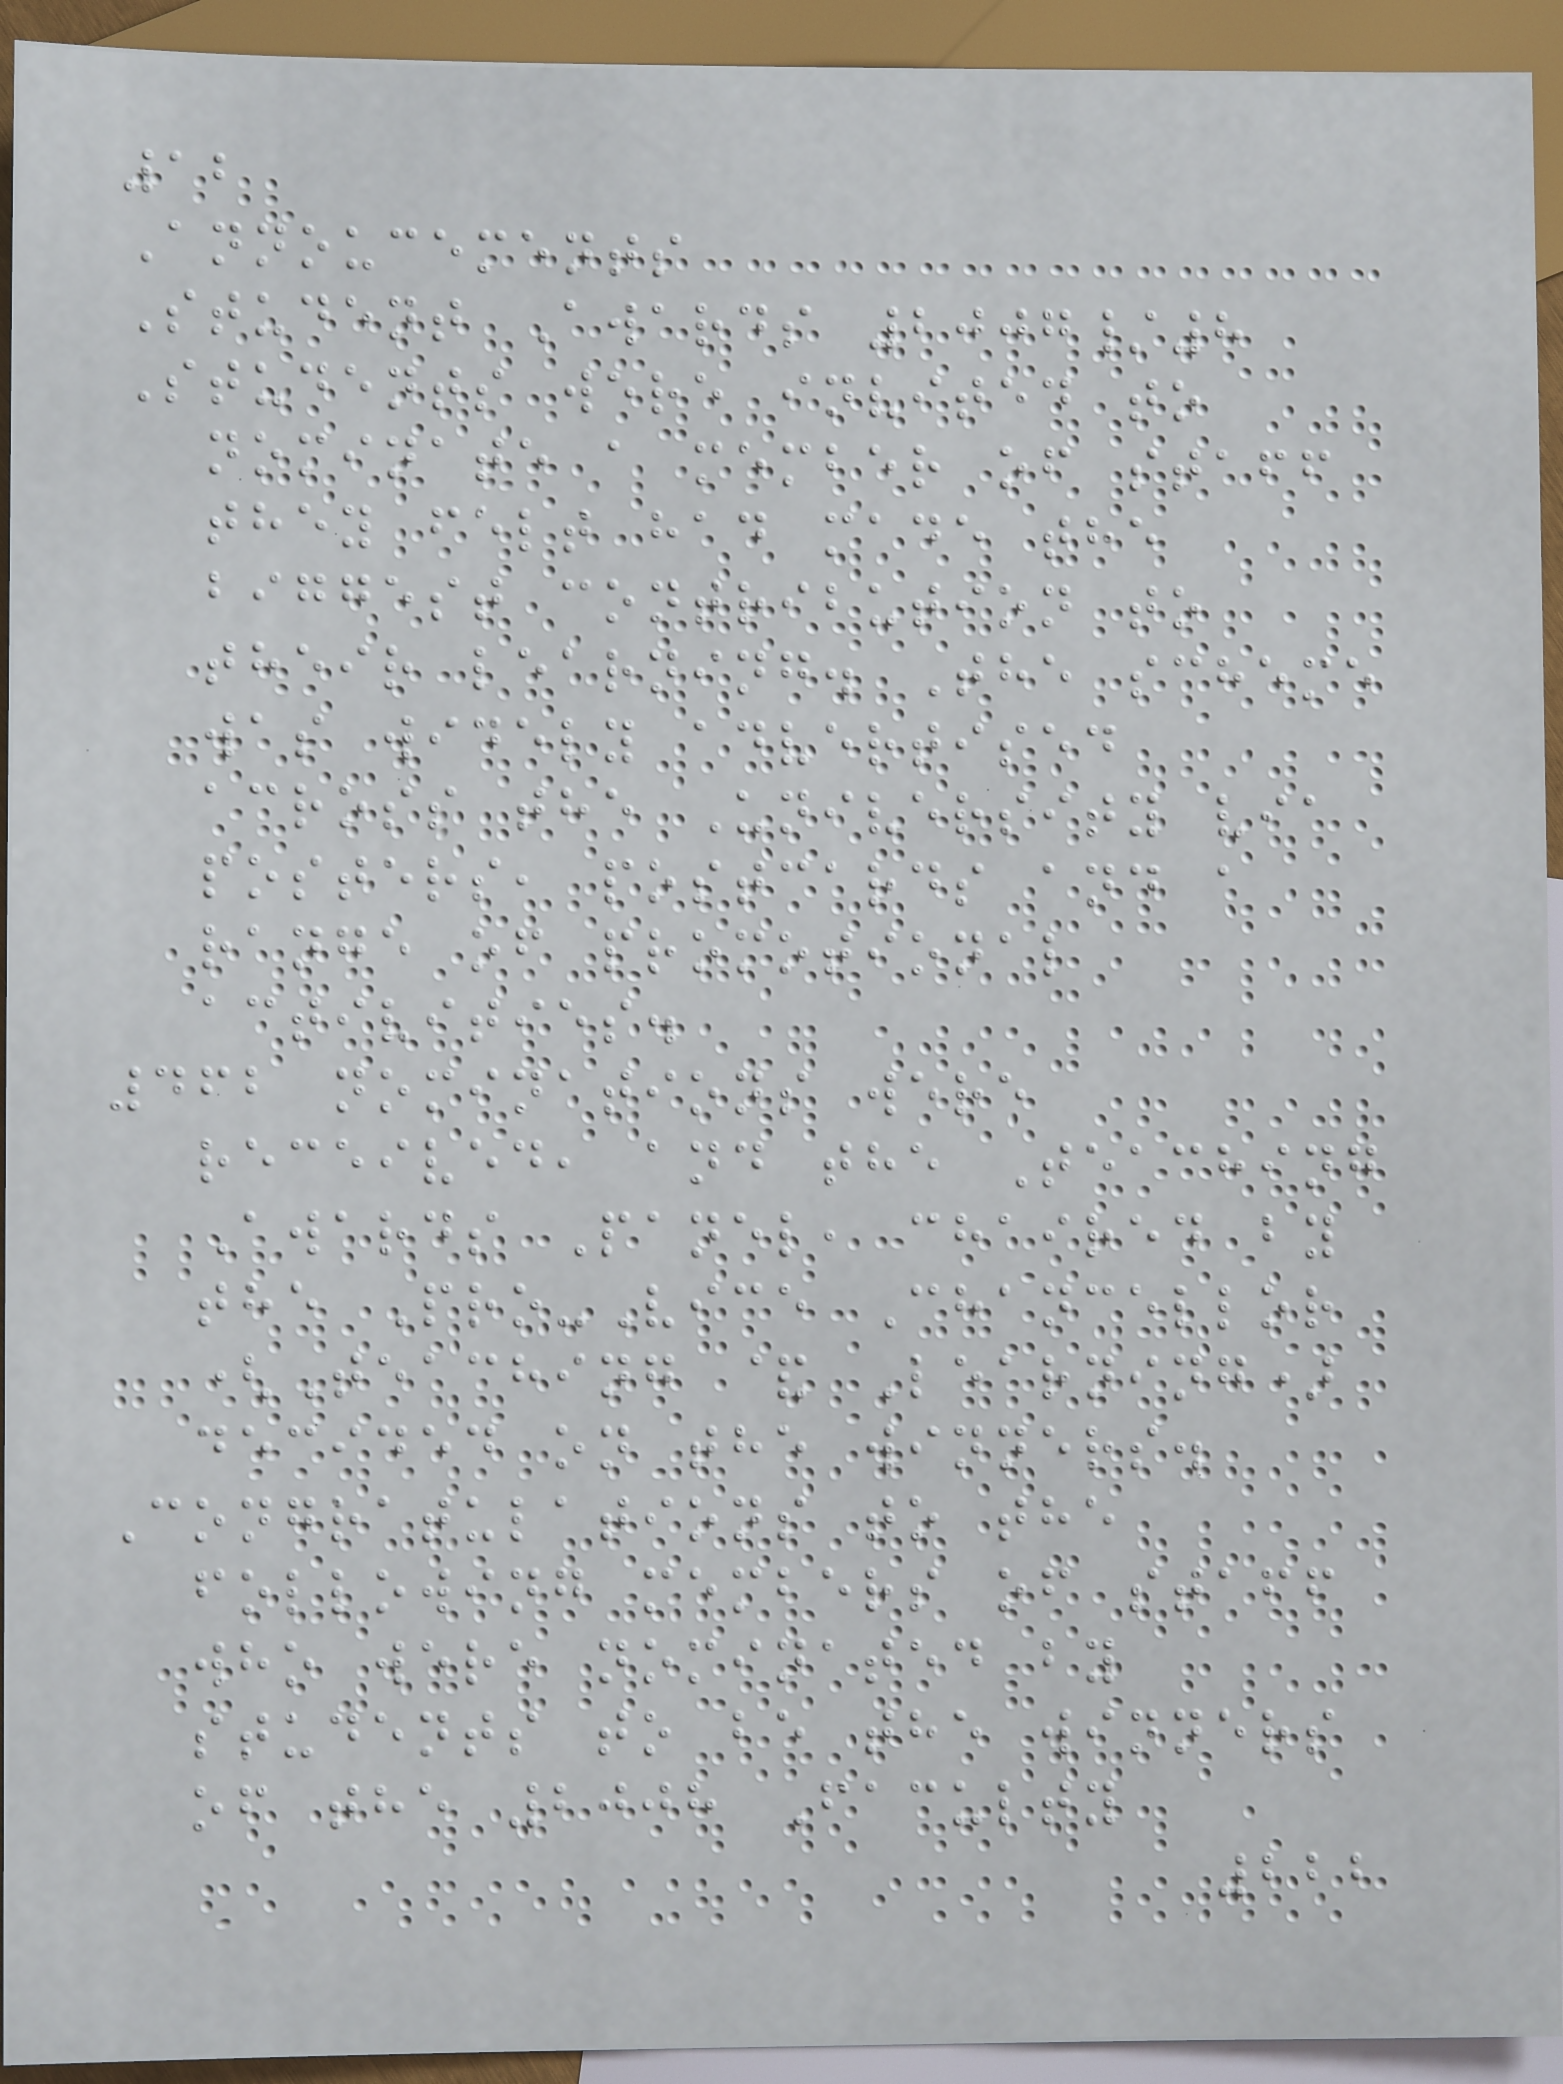12
Annoucements
Student Awards 2007/8
Students were invited to
nominate a member of staff
they felt had made the
biggest contribution to
their learning. The scheme
was widely advertised
across the University via
posters, postcards and a
range of promotional
activities.
462 nominations were
received, and the Teaching
Awards Panel, chaired by
the Pro-Vice Chancellor
(Teaching & Learning)
decided on the winners.
Congratulations to the
following members of staff
who were nominated by
students to be the winners
of the 2008 Faculty
222
